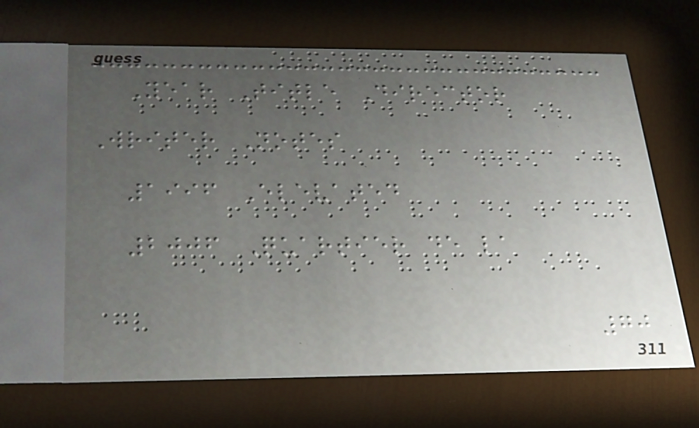Year Title Director
Writer Notes
1996 Elevated
2006 Quartier de la
70
